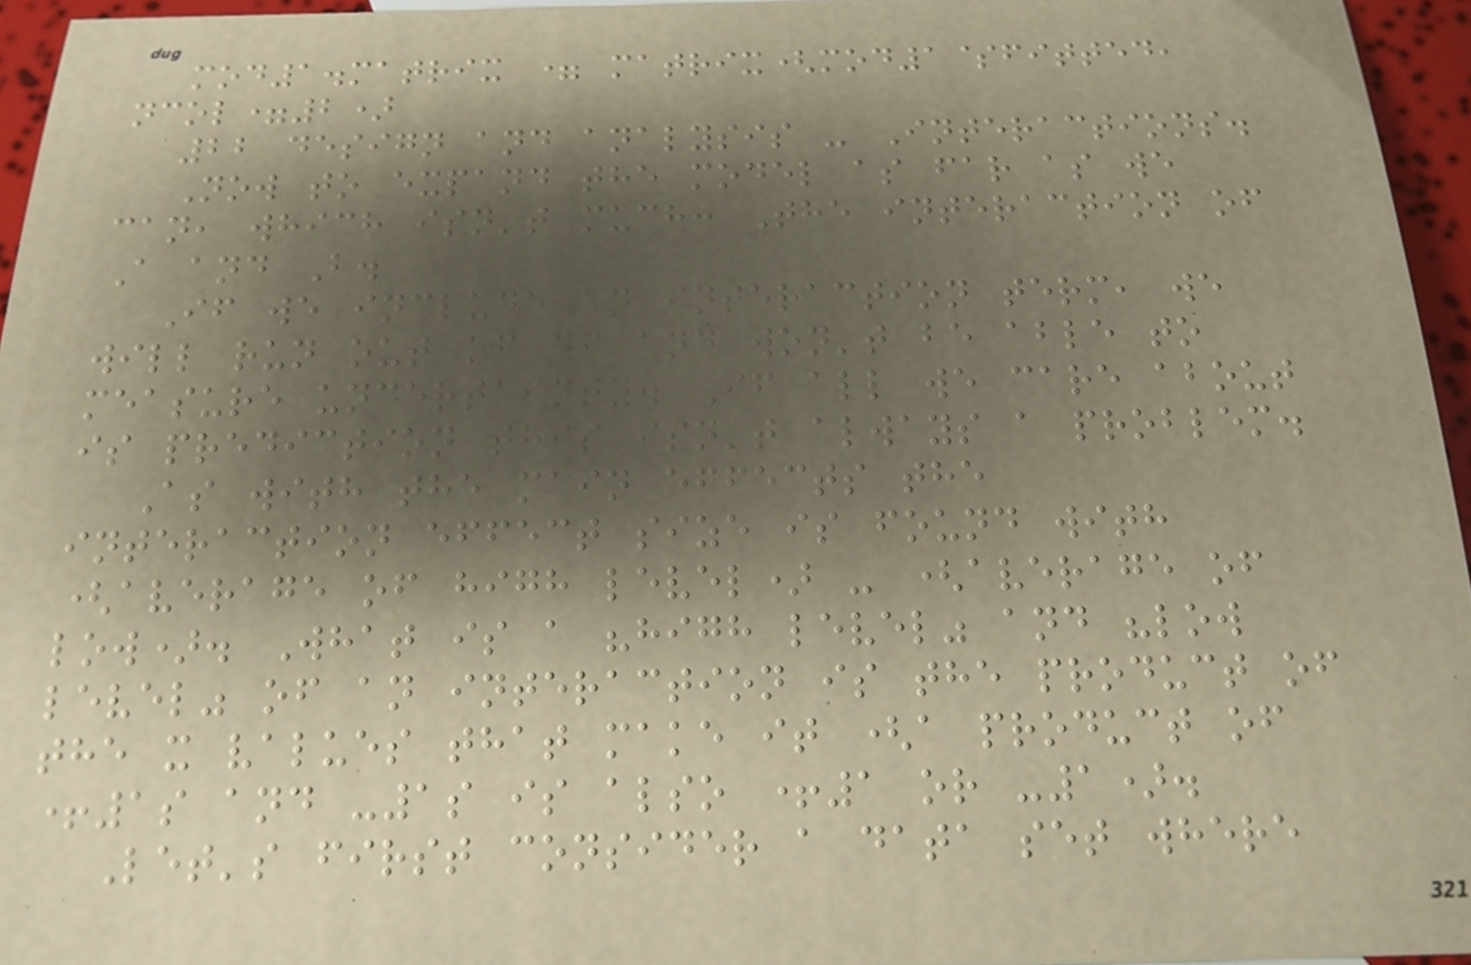mod1.matrix = matrix(mod1$fitted,
ncol=2)
22 design and analysis - Interactions.
Now to expand the model as far as we
can, which isn't much: The interaction of
A and B.
If we include an interaction term, we
will run out of df and won't be able to
measure uncertainty. If all we care about
is prediction this isn't always a problem.
As with the main effects the
interaction effect size is found with
(average of high level) - (average of
low). What is a "high level" and "low
level" of an interaction is the product of
the x values that make it (a product of
+1s and -1s is also +1 or -1).
Let's first consider a data set where
